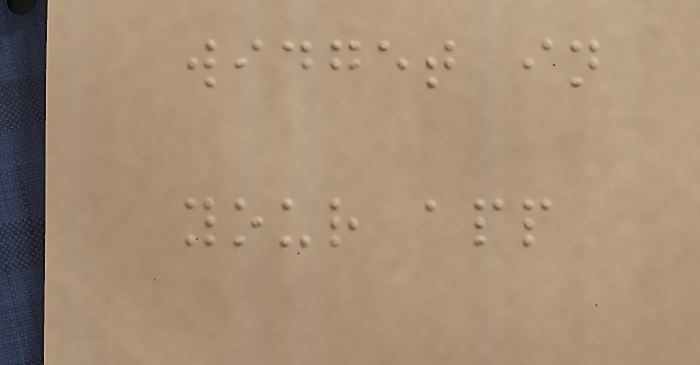widget in
your app
